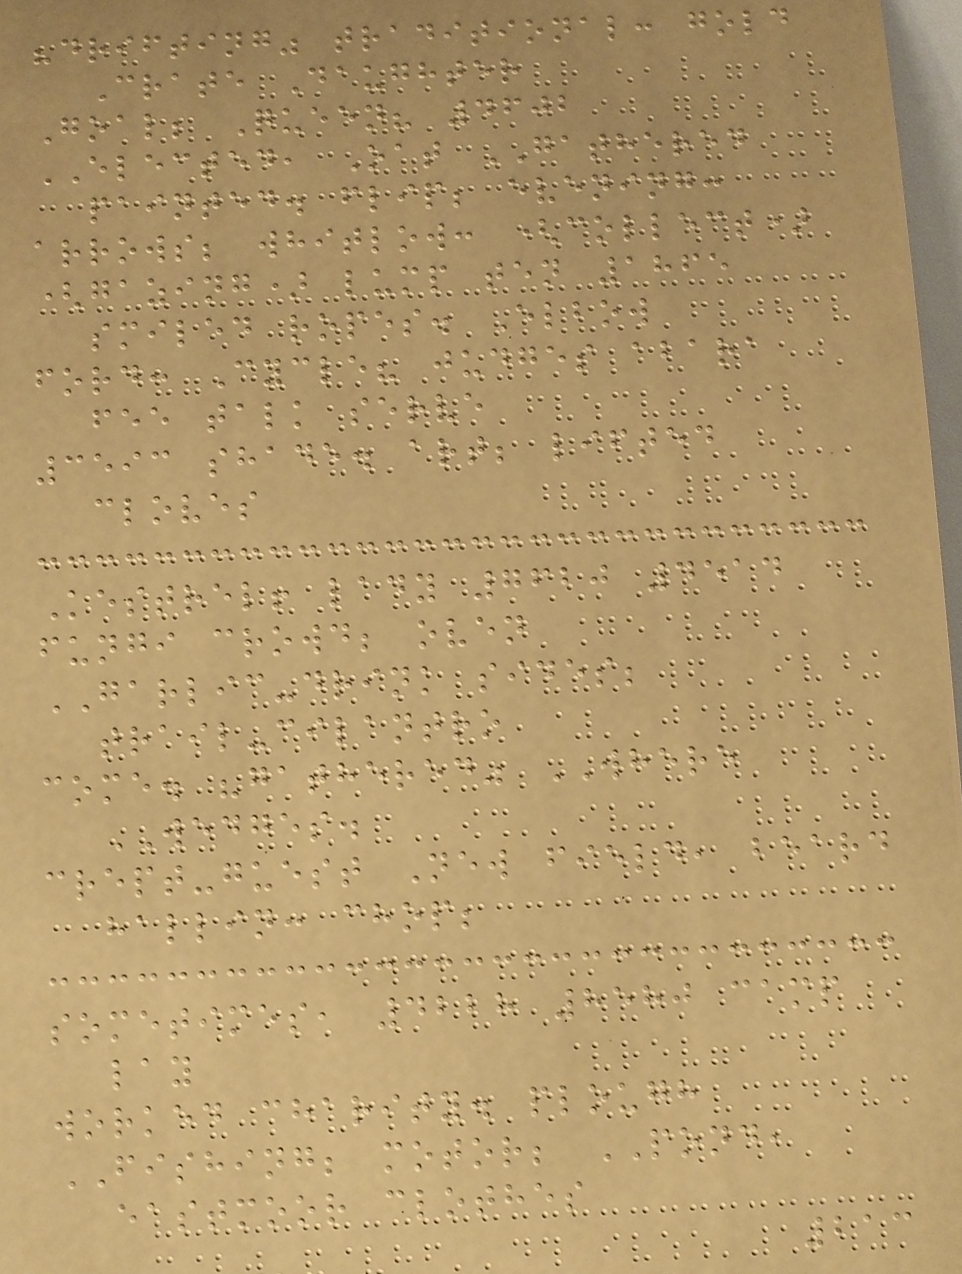"drifting" traditional: gold
Crate Daughter
Goal; Queen? 4602
ELECTED, Oat GATHERED
painted. flip; evening:
arrows; whitlow: (collect)
(gazing) lump ten 1865
smiled ropes. Elbow
ford: Cycle? judges abara
fee talk serve
3593 shade. art; lifted
cloves
Kestrel! lady 7620 4514
fungi crowd; oven
GARLIC-drink sides;
trail-cilantro
come. "gathered" WHERE
WEDGES.
crept-guest New field, beard
hallin: chop;
sometimes, 4228 8580 camp
lay
worked charity. plough
FISHING; motor; POND,
eastmoor clothes
213
